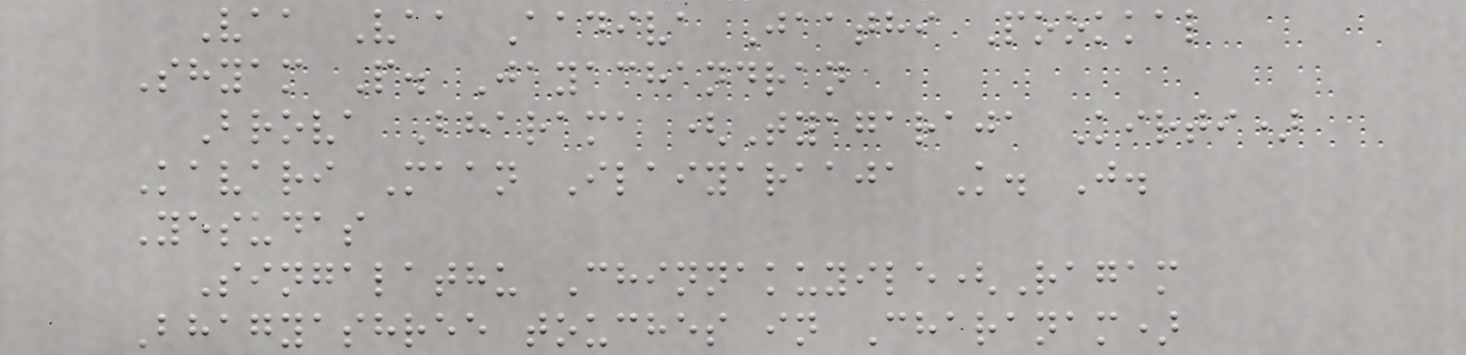Vaa Vaa Aadiva Jaathi Pookkal
Shyam P. Jayachandran
Brova Bharama (Tyagaraja Kirti)
Kavari Maan Ilaiyaraaja K. J.
Yesudas
Singalathu Chinnakuyile(Ragam
Bhagyashree touches in Charanam)
